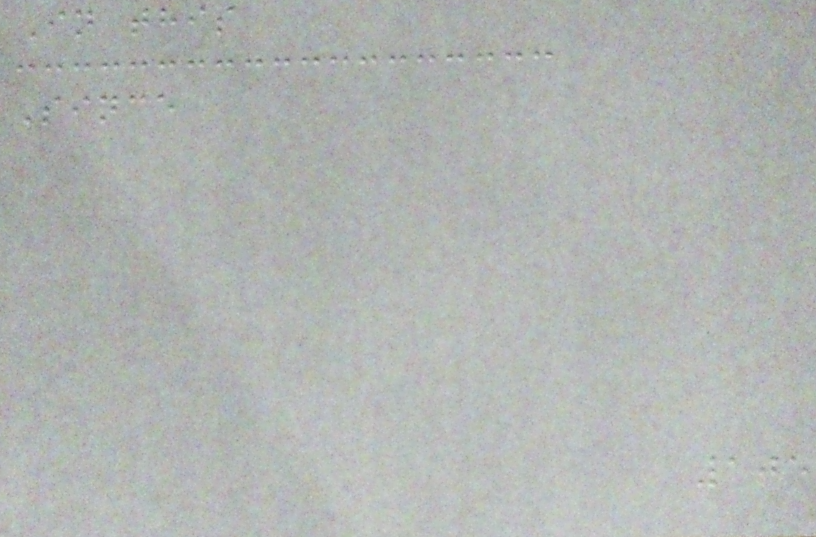In this
Since
105
